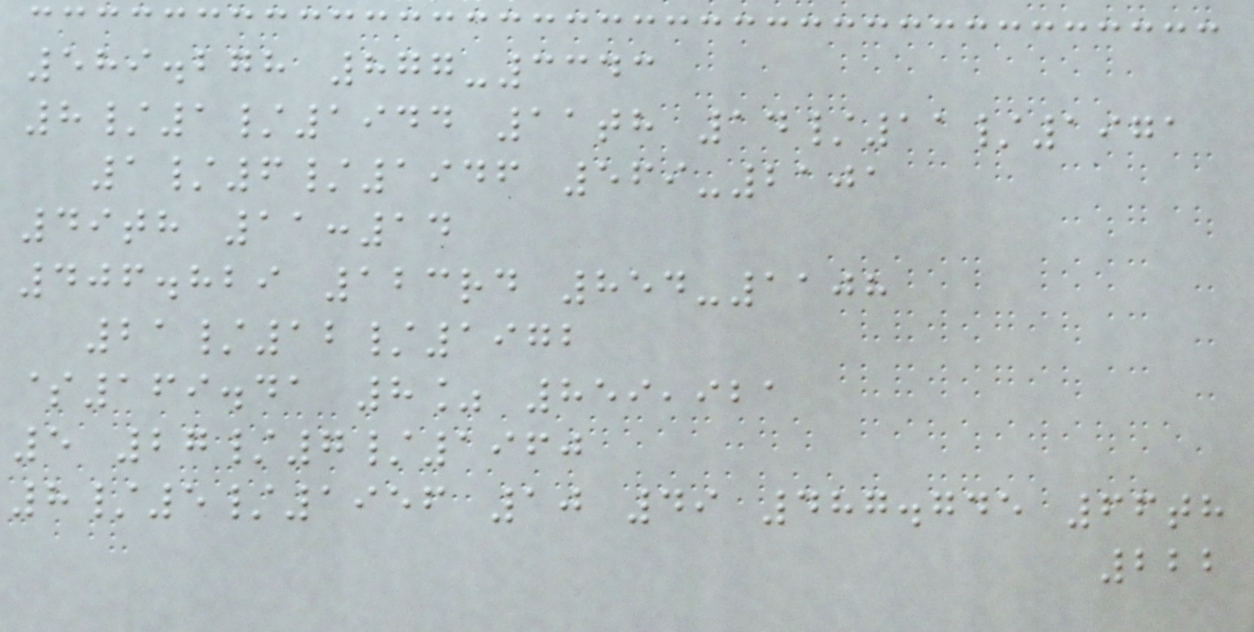589.278 877-3343
8/1/1944 11th 14/11/1971
1/6/1946 569-2101
49th 11:14
406.829 123rd 854-1108
21/12/1972
$169.41 8% 859,921
5 27/7/1960
8/5/1956 10 49 487.745 66th
222
